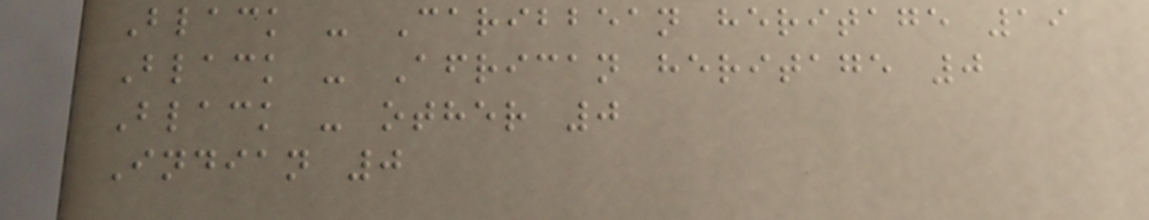Black - Caribbean heritage 19
Black - African heritage 0
Black - other 0
Indian 0
